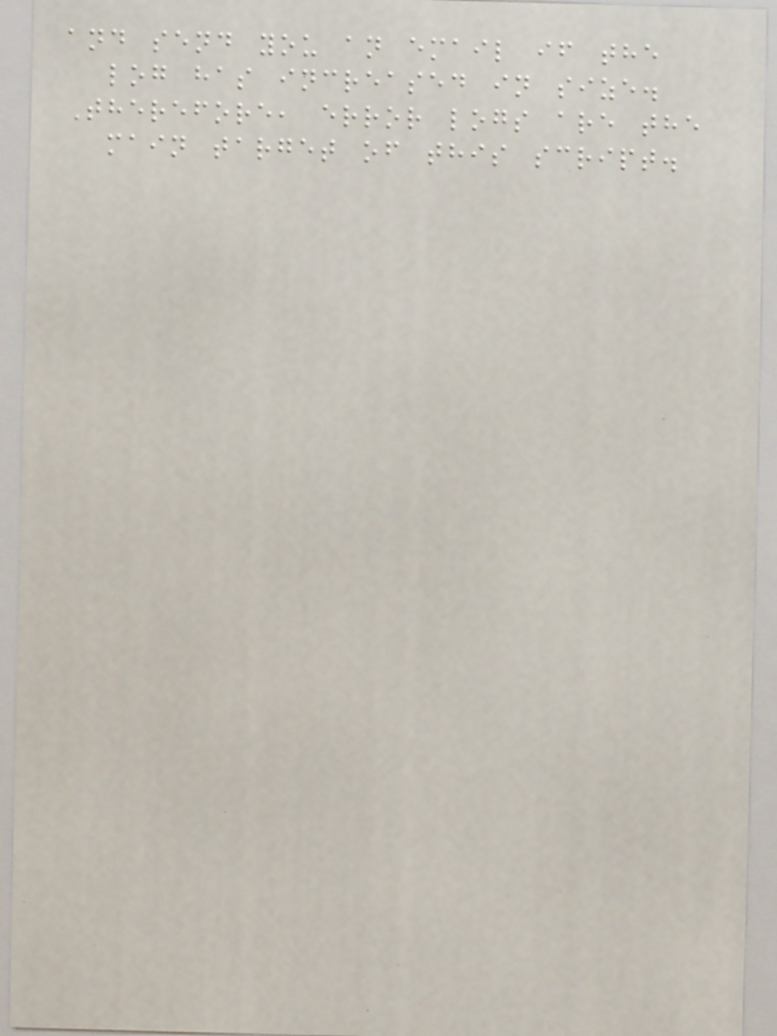and send you an email if the
log has increased in size.
Therefore, error logs are the
main target of this script.
